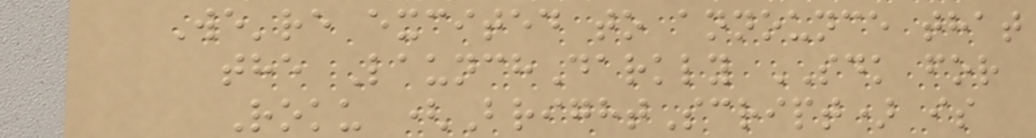We're excited to announce that
the LaunchDarkly SDK for
Roku (BrightScript) is
